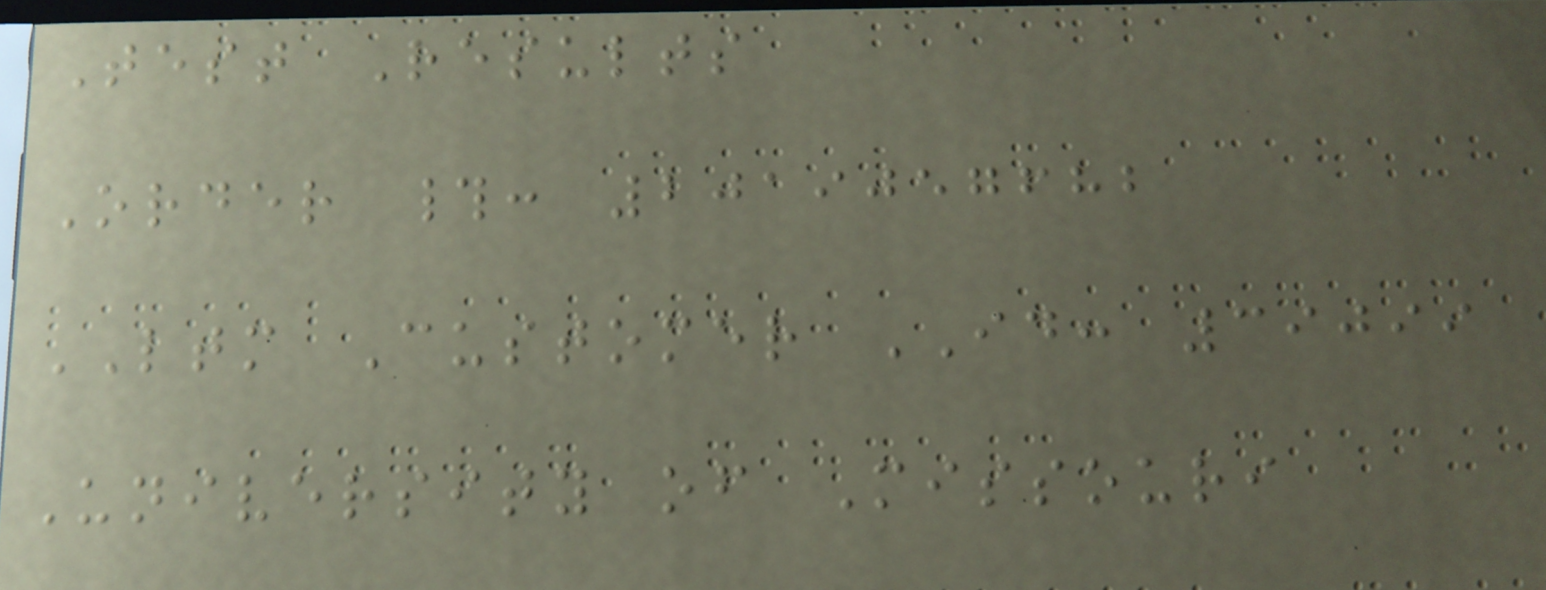Test Results
Order #: 2019057682
LTM Customer ID: 39099
University of Missouri
